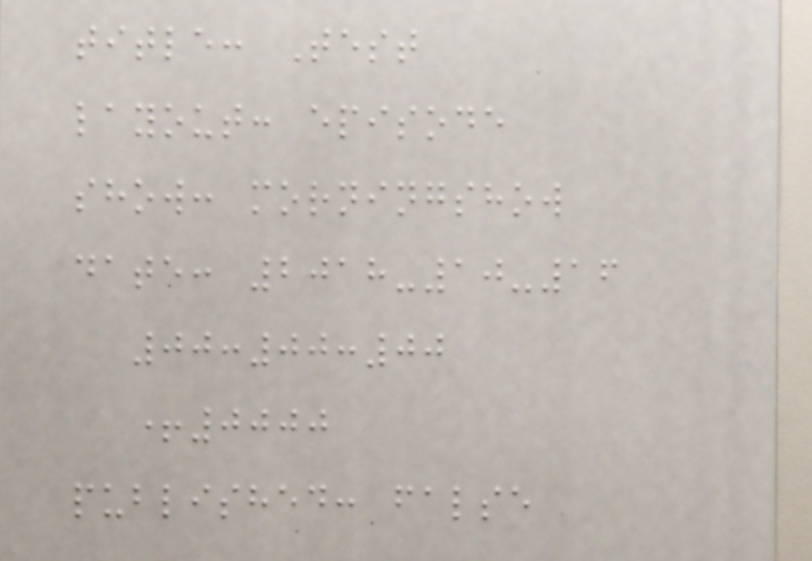title: Test
layout: episode
show: morningshow
date: 2018-10-16
00:00:00
+0000
published: false
